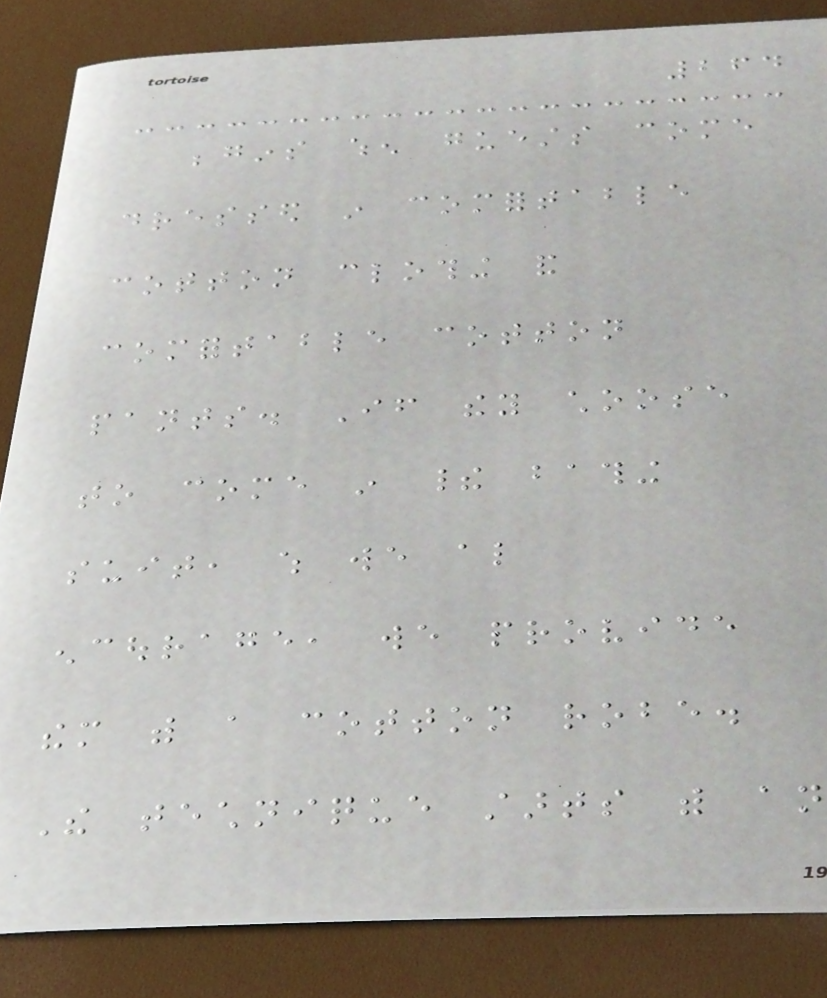264
begins when guests come
dressed in comfortable
cotton clothing and
comfortable cotton
pants. If they choose
to come in their bathing
suit, which we also
encourage, we provide
them with a cotton robe.
The technique starts with an
